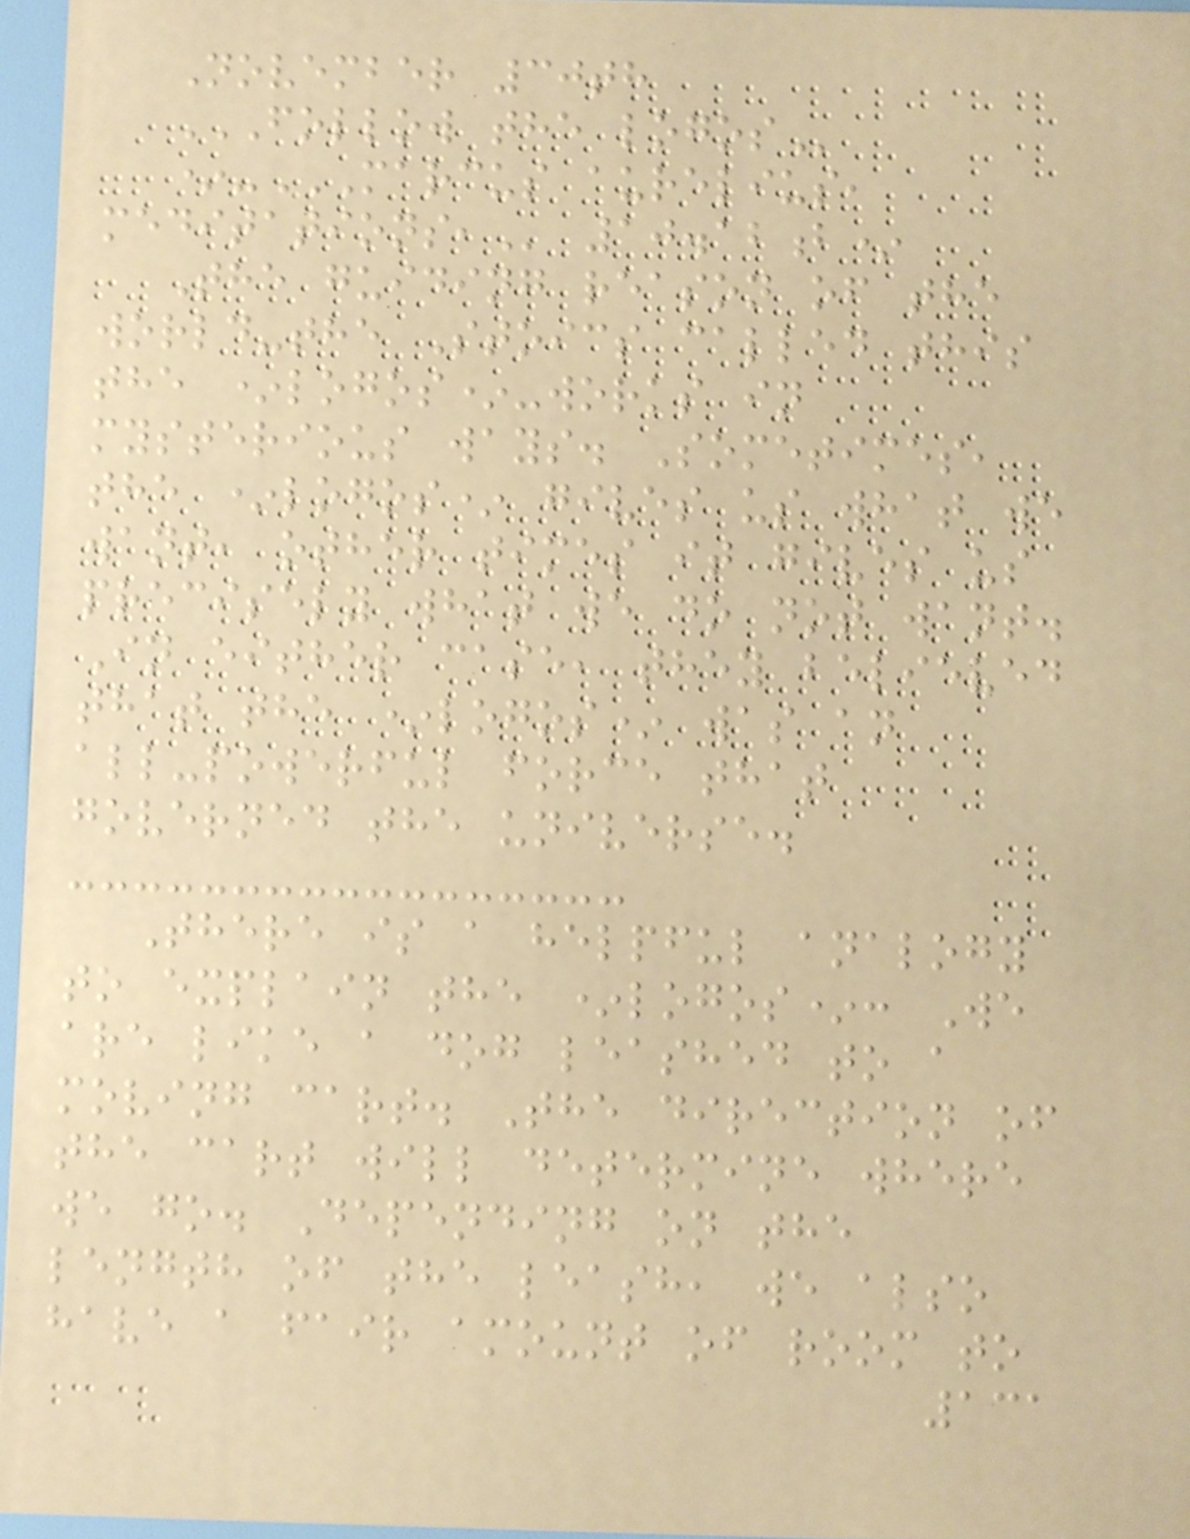November 30th
FOLLOW THE LOGOS
*-MARCUS AURELIUS,
MEDITATIONS, 10.12b*
The guiding reason of the
world-the Stoics called this
the *logos*-works in
mysterious ways. Sometimes,
the *logos* gives us what we
want, other times it gives us
precisely what we do not want.
In either case, they believed
that the *logos* was an
all-powerful force that
governed the universe.
There is a helpful analogy
to explain the *logos*: We
are like a dog leashed to a
moving cart. The direction of
the cart will determine where
we go. Depending on the
length of the leash, we also
have a fair amount of room to
131
